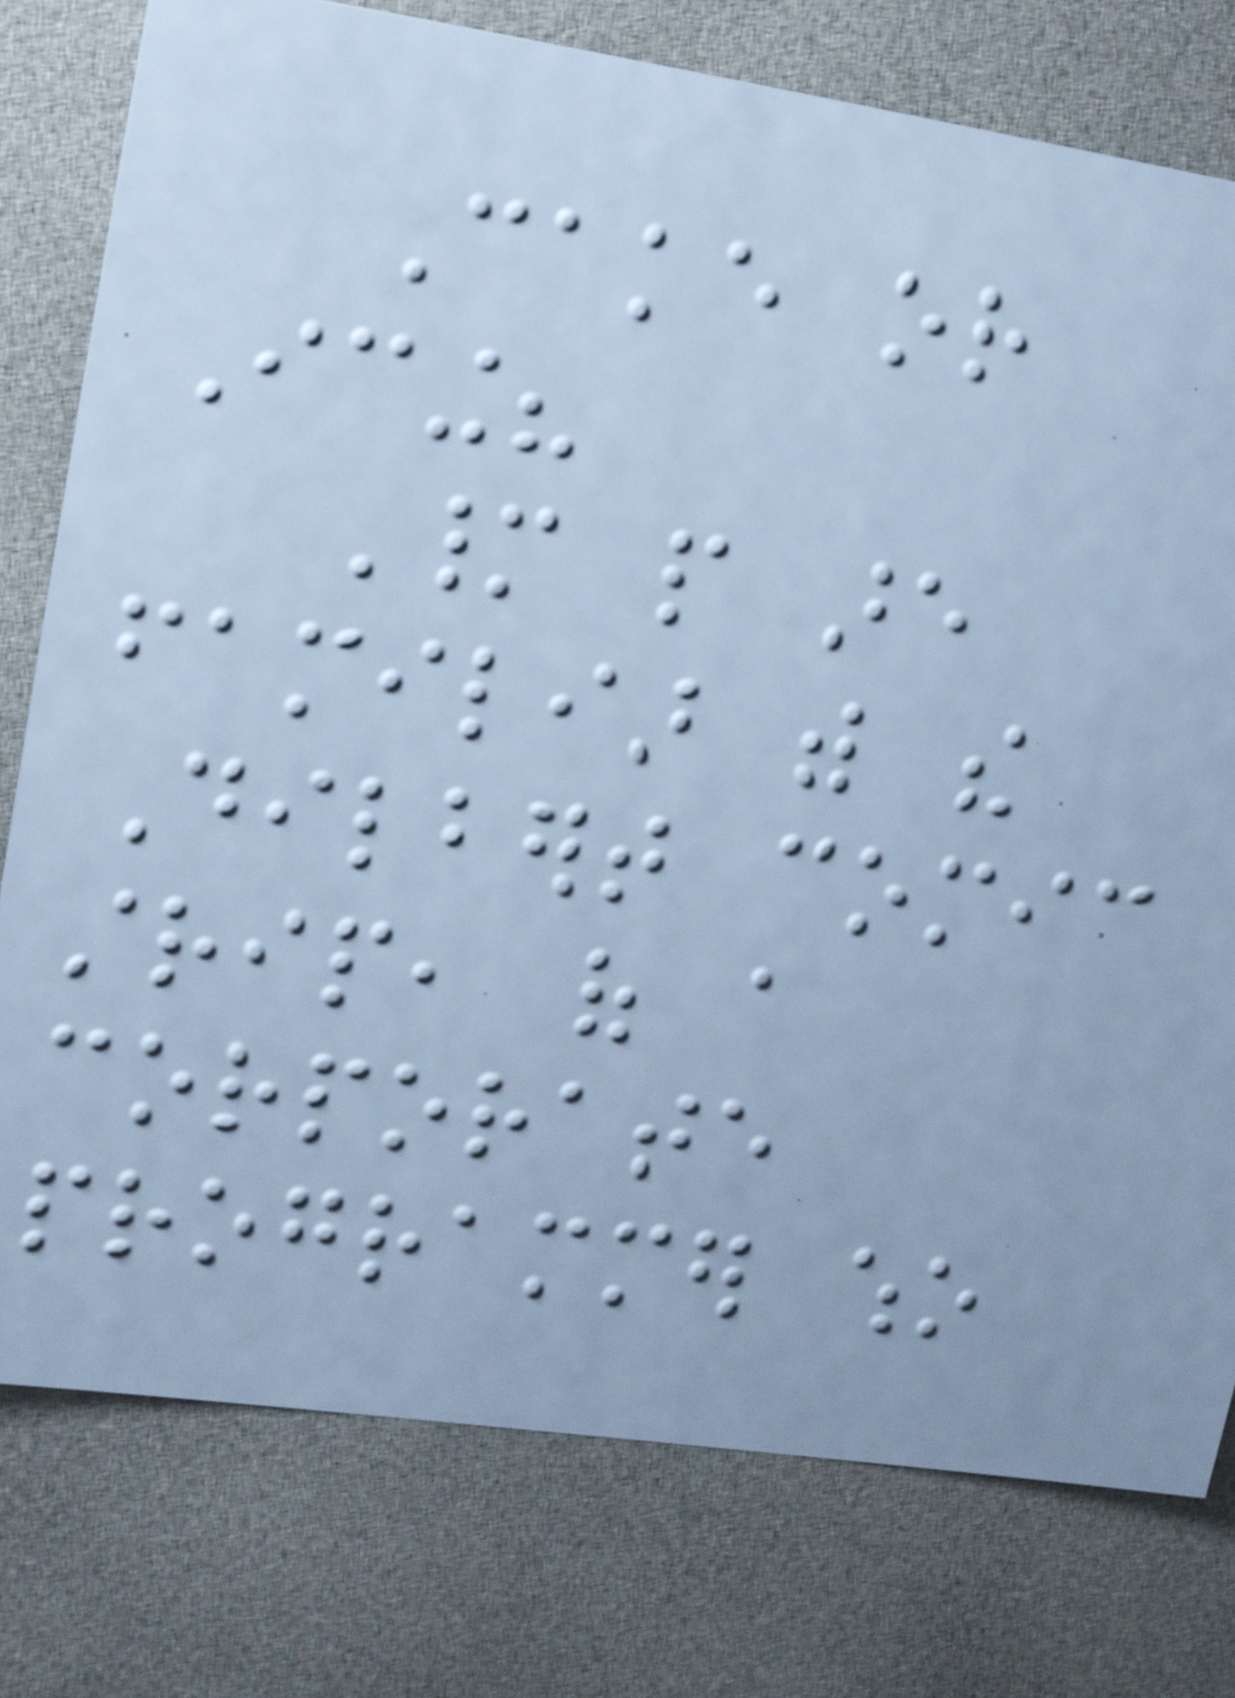Cake or
Icing?
Many people are
familiar with the
Dilbert comic
strip, of a
corporate
programmer who
